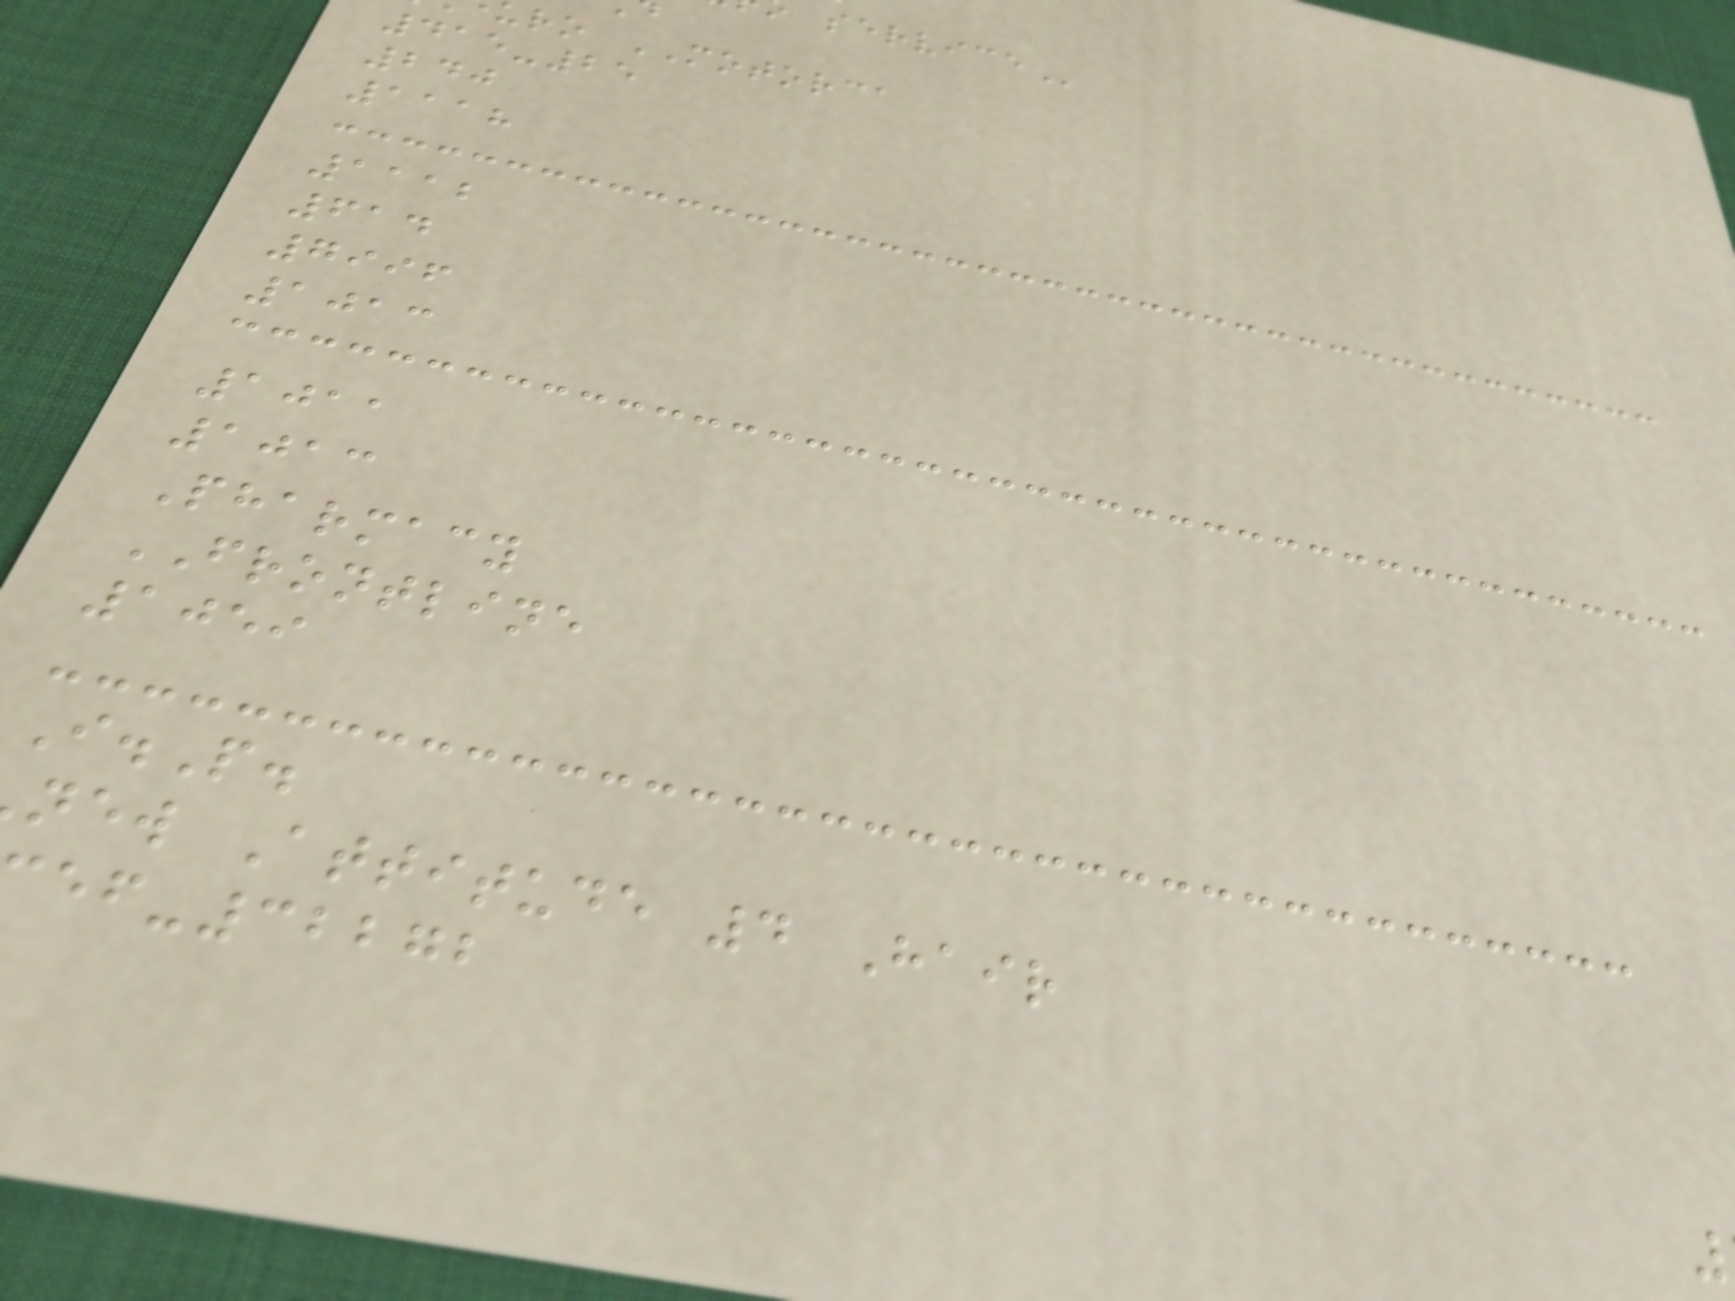ro MOTORCA
415-25
240
1118
1112
614
7996
1013
1011
1013
Pharmacy
FRONTLINE
1059
I.P.
new Attitude 4 Hair
-32272
